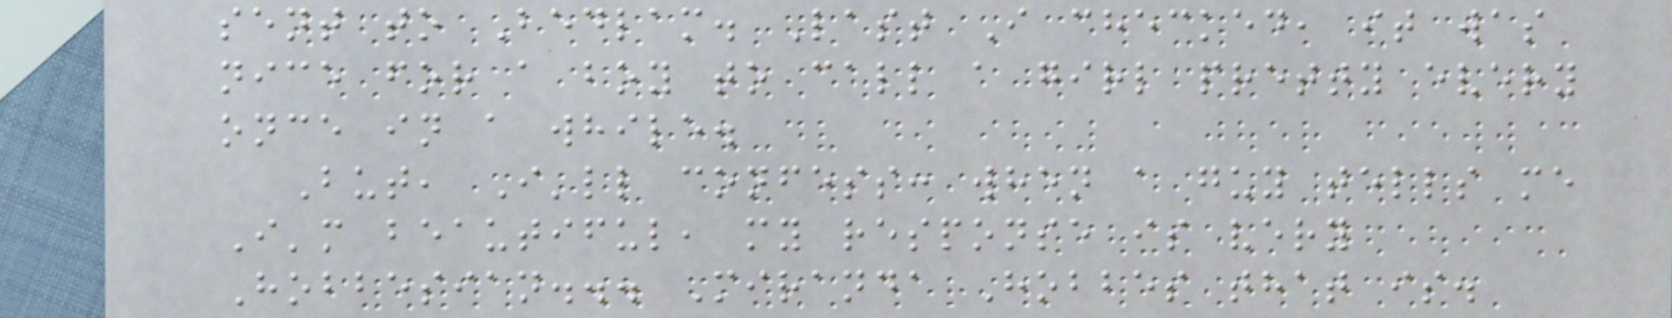sent to Bedlam. Last I checked, it was
nice for a boy to call a girl pretty every
once in a while.
But, I'll confess: when a guy tells me
I'm beautiful, my response is very
Hobbesian... Miranda Hobbes that is.
